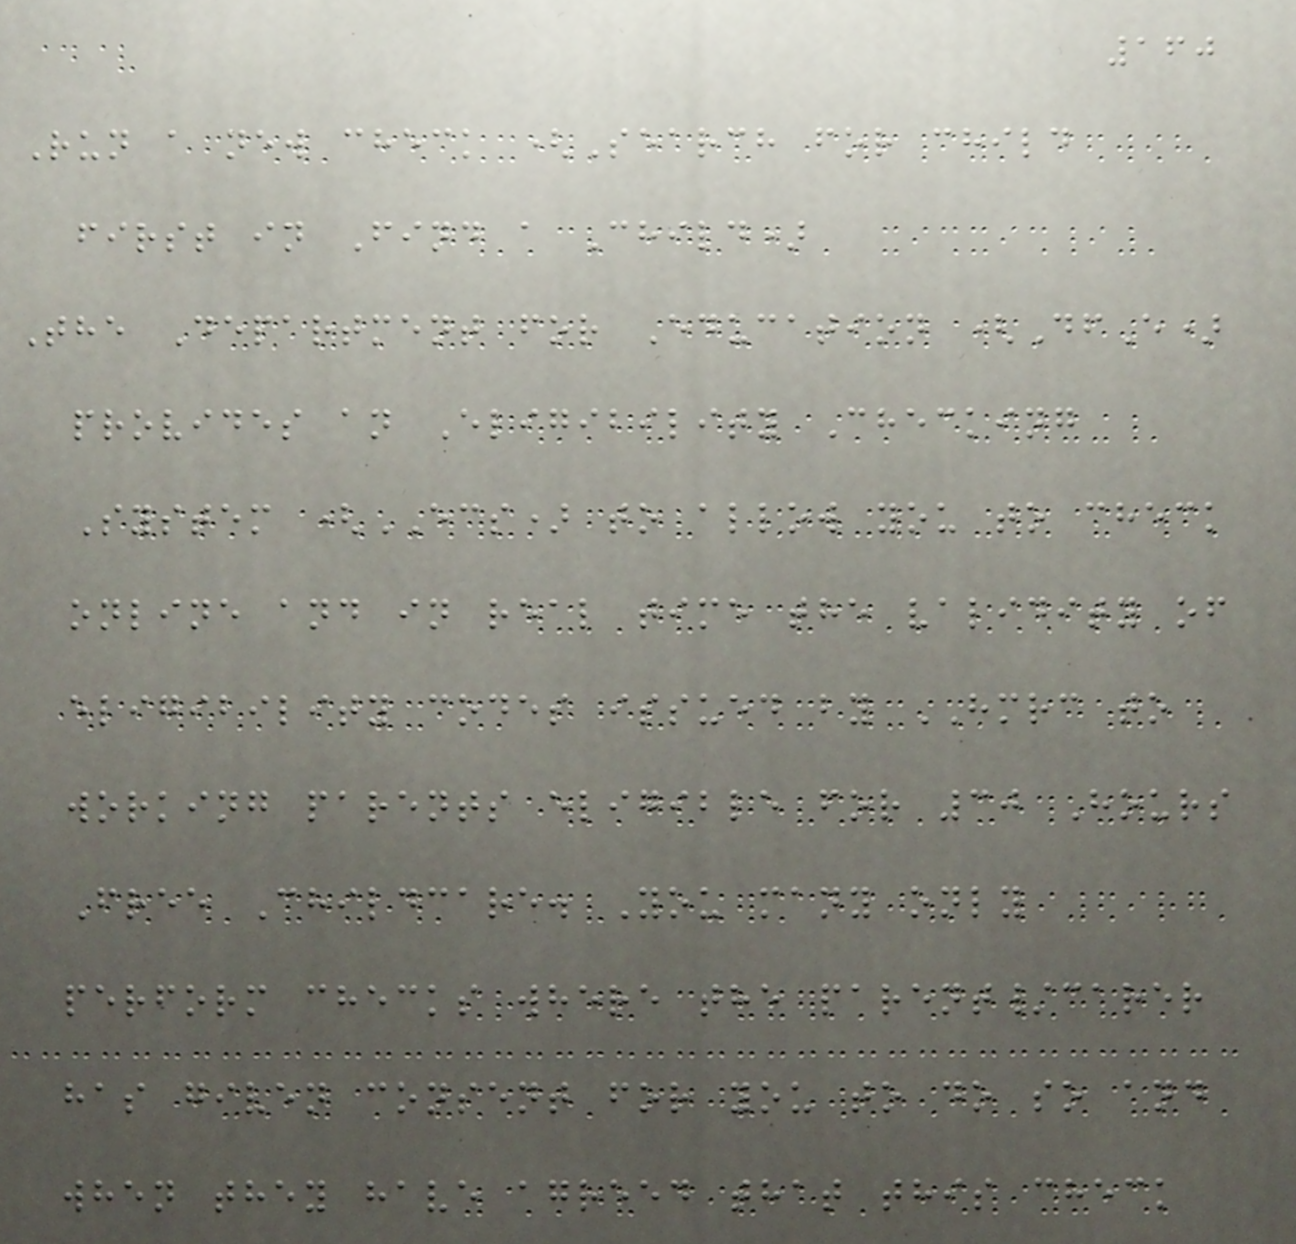160
Run a new check (Search for child
first in Find a Child)
The Department for Education (DfE)
provides an Eligibility Checking
System (ECS) to allow you to check
online and in real time the validity of
eligibility codes issued by HMRC to
working parents eligible for 30 Hours
Free Childcare. You many only
perform checks where the parent/carer
has given consent for you to do so and
when they have agreed that this check
